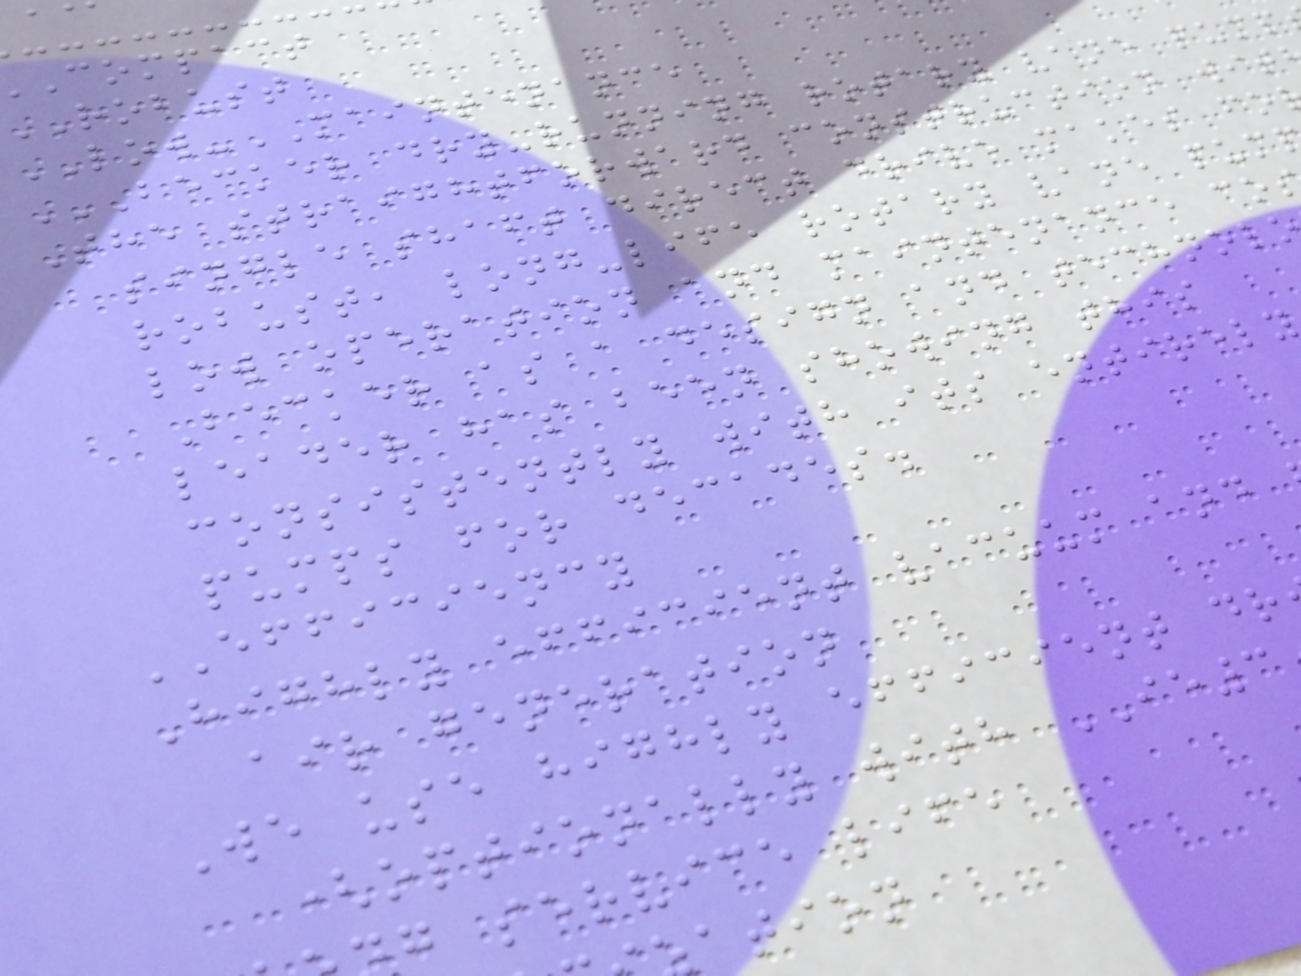compact
robust
LOW-MAINTENANCE
The straightforward construction wit
single shaft direct drive makes fo
robust, long-life rotary vane pum
low operation and maintenance co
Becker as a design and technol
leader has been showing this
consistently with its entirely
pumps for decades.
EFFICIENCY
Highly efficient vacuum and
air generation
We use highly efficient dr
(optionally with IE3
g service life
ation
